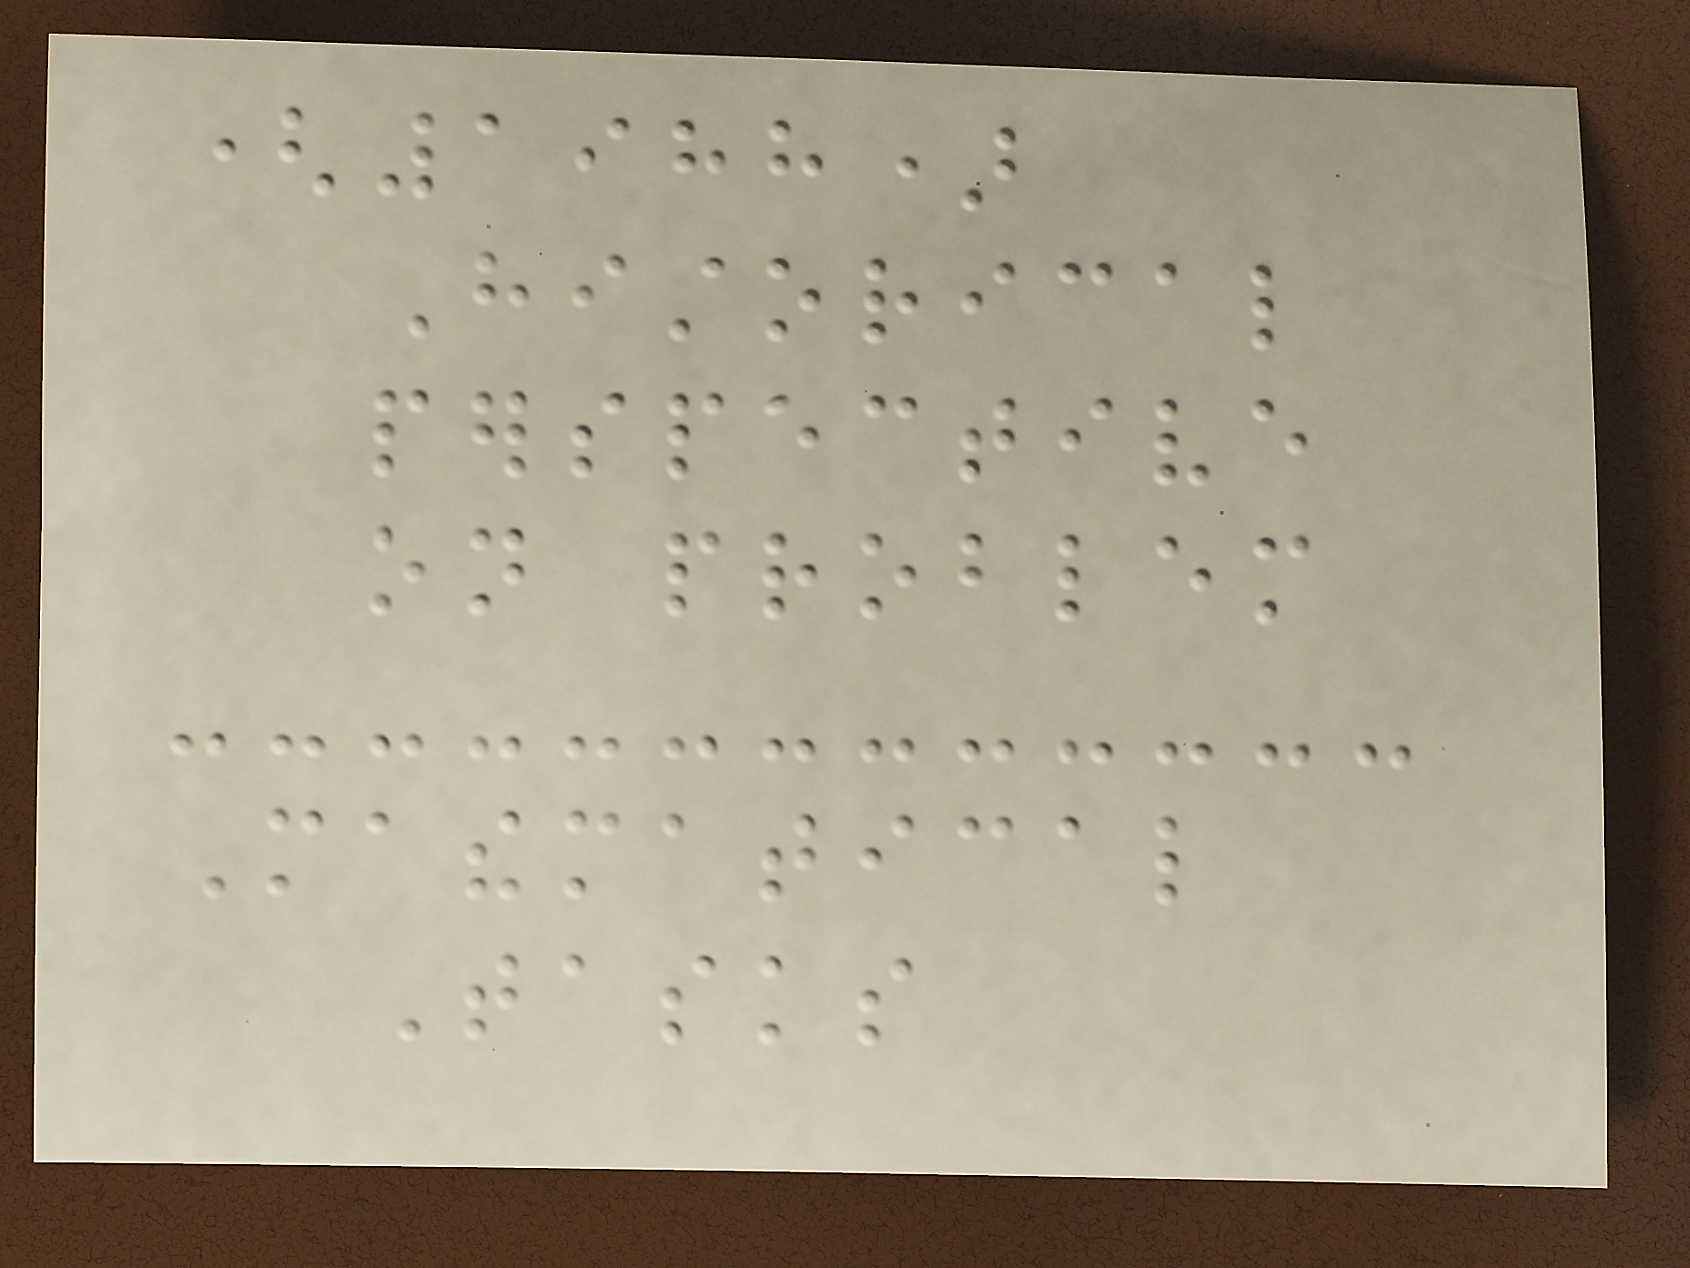(1988)
Historical
perspective
on problem
Mathematical
Tasks
